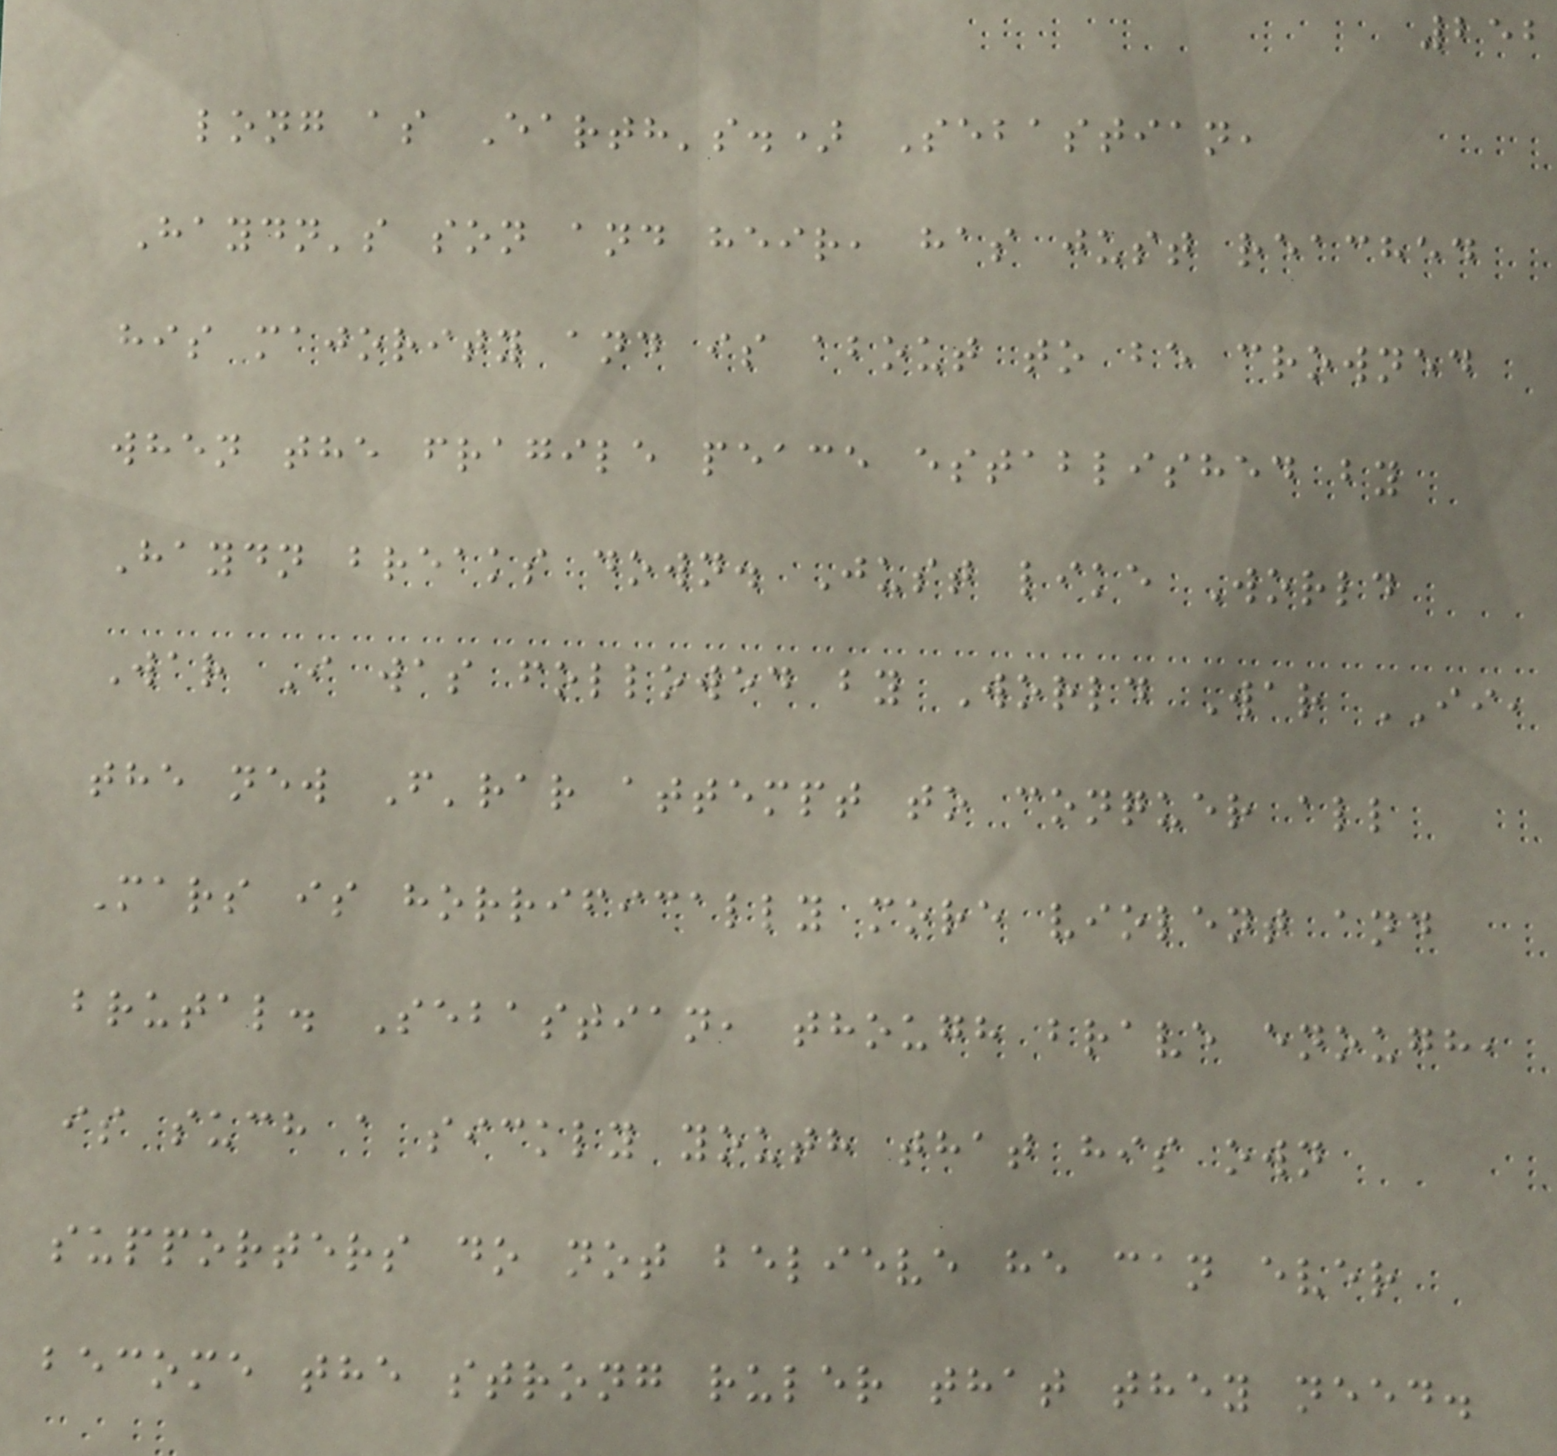252
long as Earth's.) Sebastian,
Haydn's son and heir, has just reached
his majority and is about to be crowned
when the fragile peace established by
Haydn breaks down. Just like World
War I was followed by World War II,
the new F'rar attempt to conquer all
Mars is horrifically more violent and
brutal. Sebastian, though brave enough,
is such a sickly youth that his own
supporters do not believe he can ever
become the strong ruler that they need.
